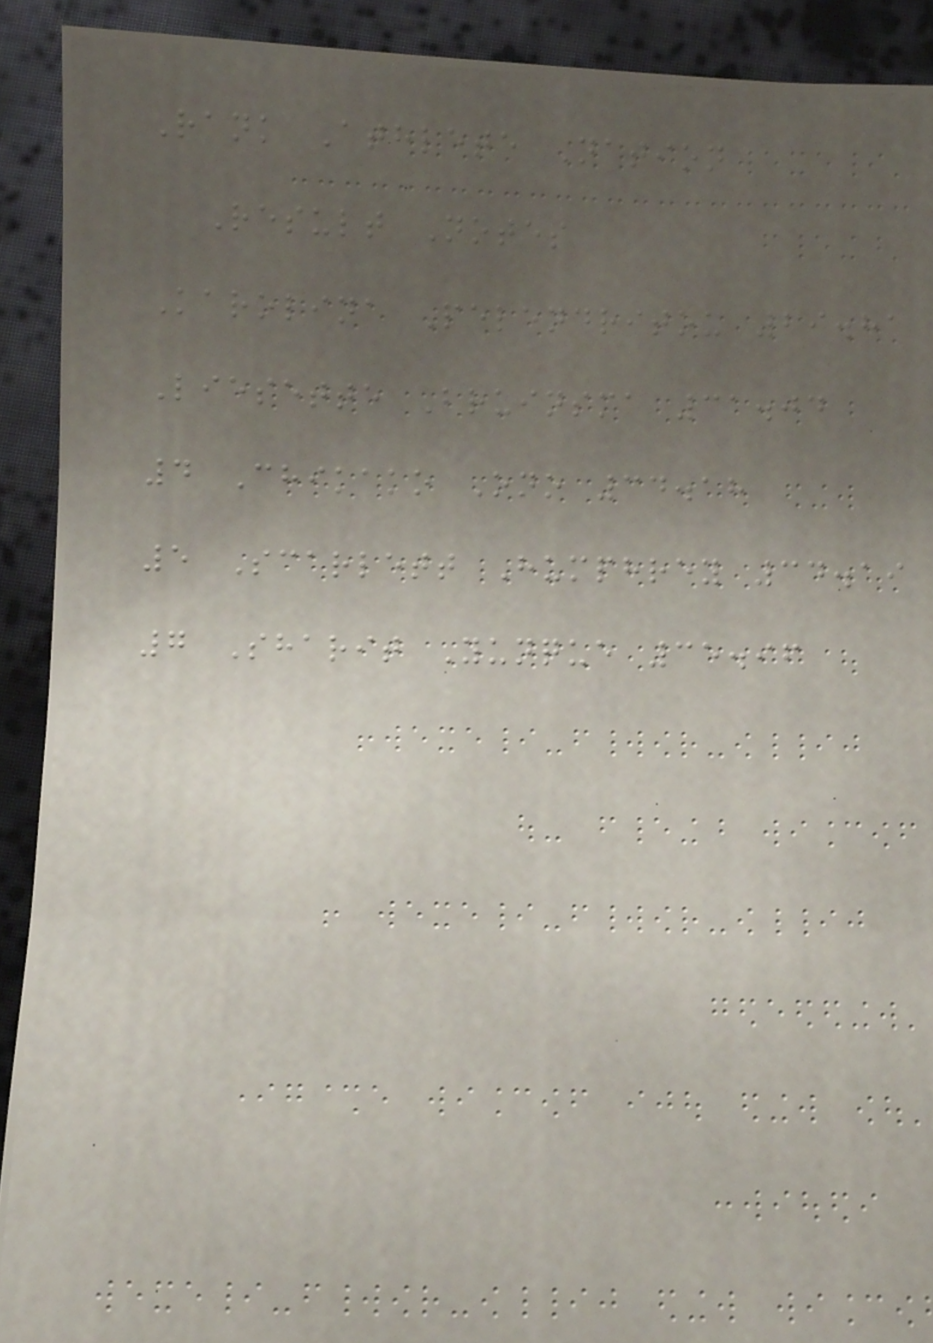Rank Athlete Nation
Result Notes
Karolina Pelendritou 29.81
Liesette Bruinsma 31.04
4 Chikako Ono 34.18
5 Scarlett Humphrey 34.19
7 Sharit Yunque 35.96
